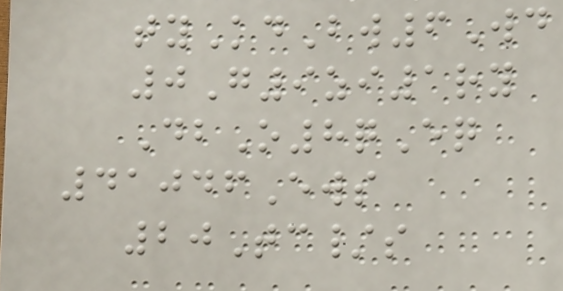tyKdBw6Wd
0G9zi1ry
DbO8qEq
41046Ews
20Tc/s
